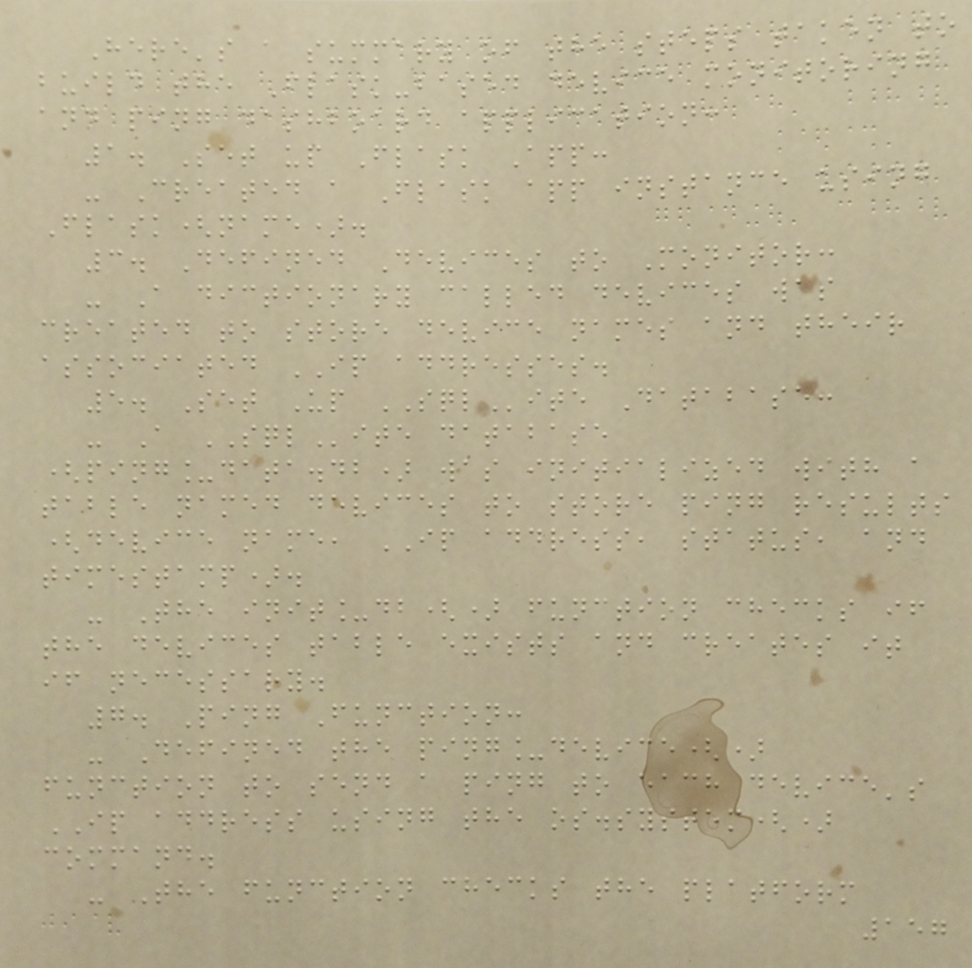Here's a summary of the steps taken to
build the Flask-based device monitoring
and ping dashboard application:
1. Set up Flask App:
- Created a Flask app instance using
Flask(name).
3. Defined Devices to Monitor:
- A dictionary called devices was
created to store device names and their
associated IP addresses.
5. Set Up SQLite Database:
- A SQLite database
(ping_data.db) was initialized with a
table named devices to store ping results
(device name, IP address, status, and
timestamp).
- The init_db() function checks if
the devices table exists and creates it
if necessary.
7. Ping Function:
- Defined the ping_device()
function to send a ping to each device's
IP address using the os.system()
command.
- The function checks the platform
157
